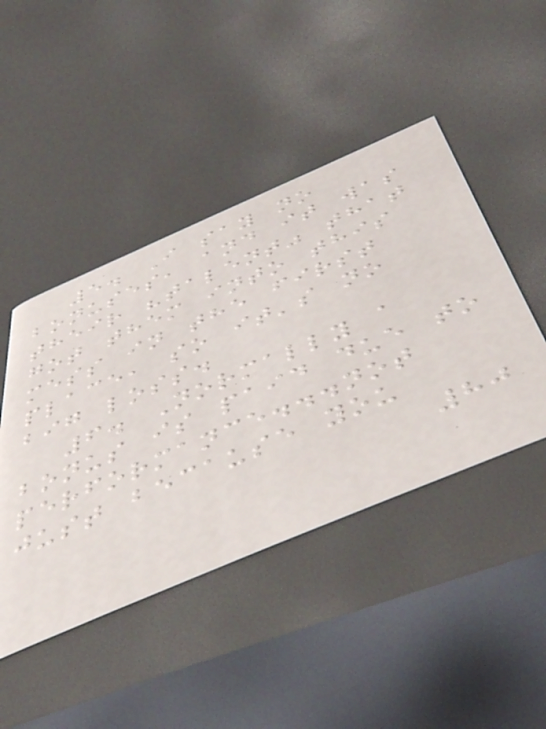5. I say no
bonuses, and it was
their "talent" that
got them into this
mess in the first
place, so it's no
big loss.
6. Normally a
bonus is paid due to
performance...not
just because you
80
